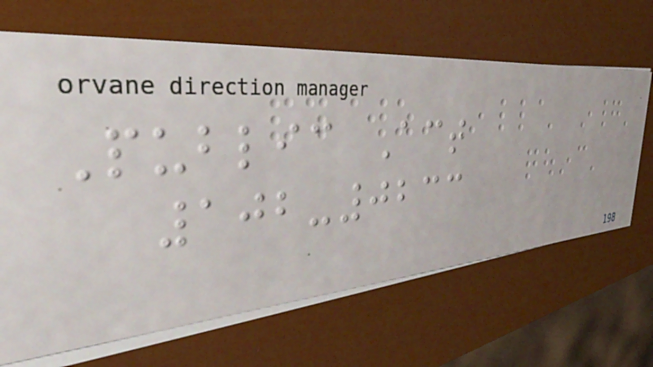Public Act
102-0233
